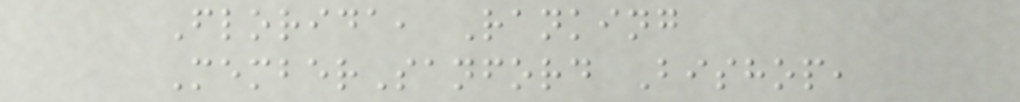Florida, Ranking
MemberSanford Bishop,
